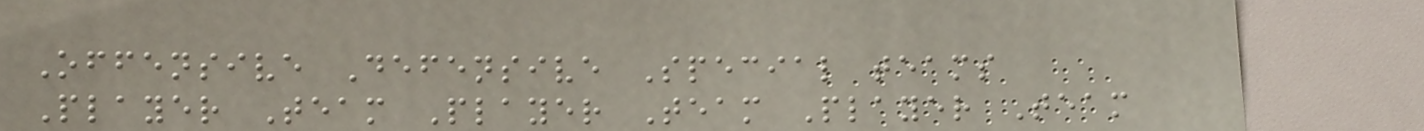Offensive Defensive Special teams
Player Team Player Team Player Team
